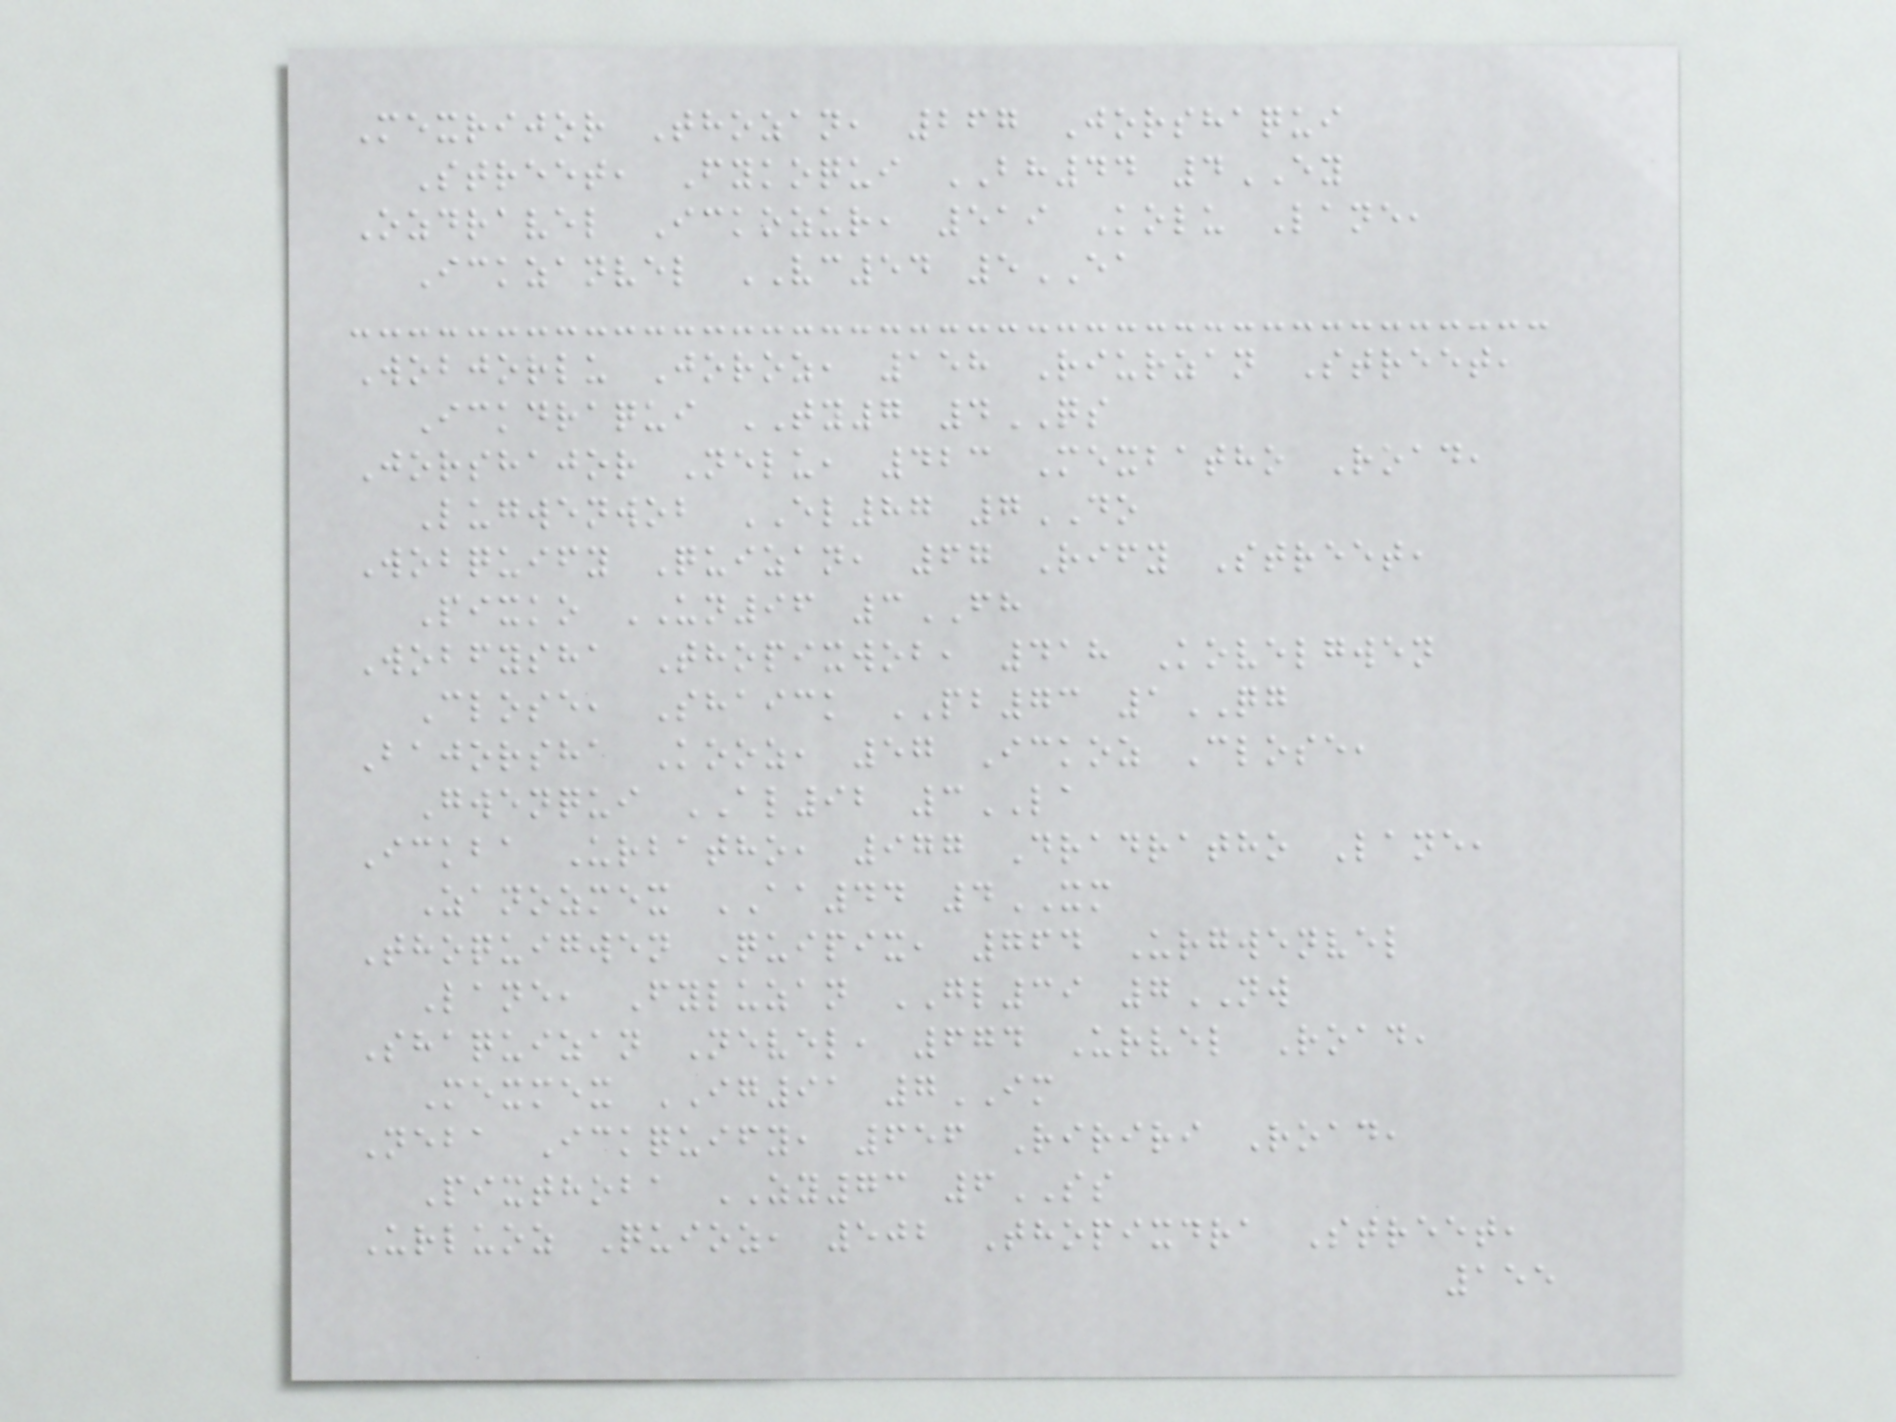Mexrijor Thozan, 267 Jorshaqui
Street, Fykoqui BH44 4EY
Ozdravel Ickozur, 519 Kolu Lane,
Ickzanvel VC54 5EA
Wobjorlu Joroz, 158 Riurzan Street,
Ickdraqui TY7 4QS
Jorshajor Nelu, 423 Mexbatho Road,
Lugwenwob EL87 7DO
Wobquify Quizan, 67 Rify Street,
Pixko UN96 3FH
Wobfysha Thopixwob, 418 Kovelgwen
Close, Shaick PB73 1QG
Bajorsha Kooz, 57 Ickoz Close,
Gwenqui AL92 3LA
Ickba Urbatho, 977 Dradratho Lane,
Zanozmex AA44 4XM
Thoquigwen Quipix, 764 Urgwenvel
Lane, Fyluzan GL39 7NW
Shaquizan Nevel, 674 Urvel Road,
Mexmex IG91 7IM
Neba Ickquify, 656 Ririri Road,
Pixthoba ZY73 6SS
Urluoz Quioz, 502 Thopixdra Street,
155
